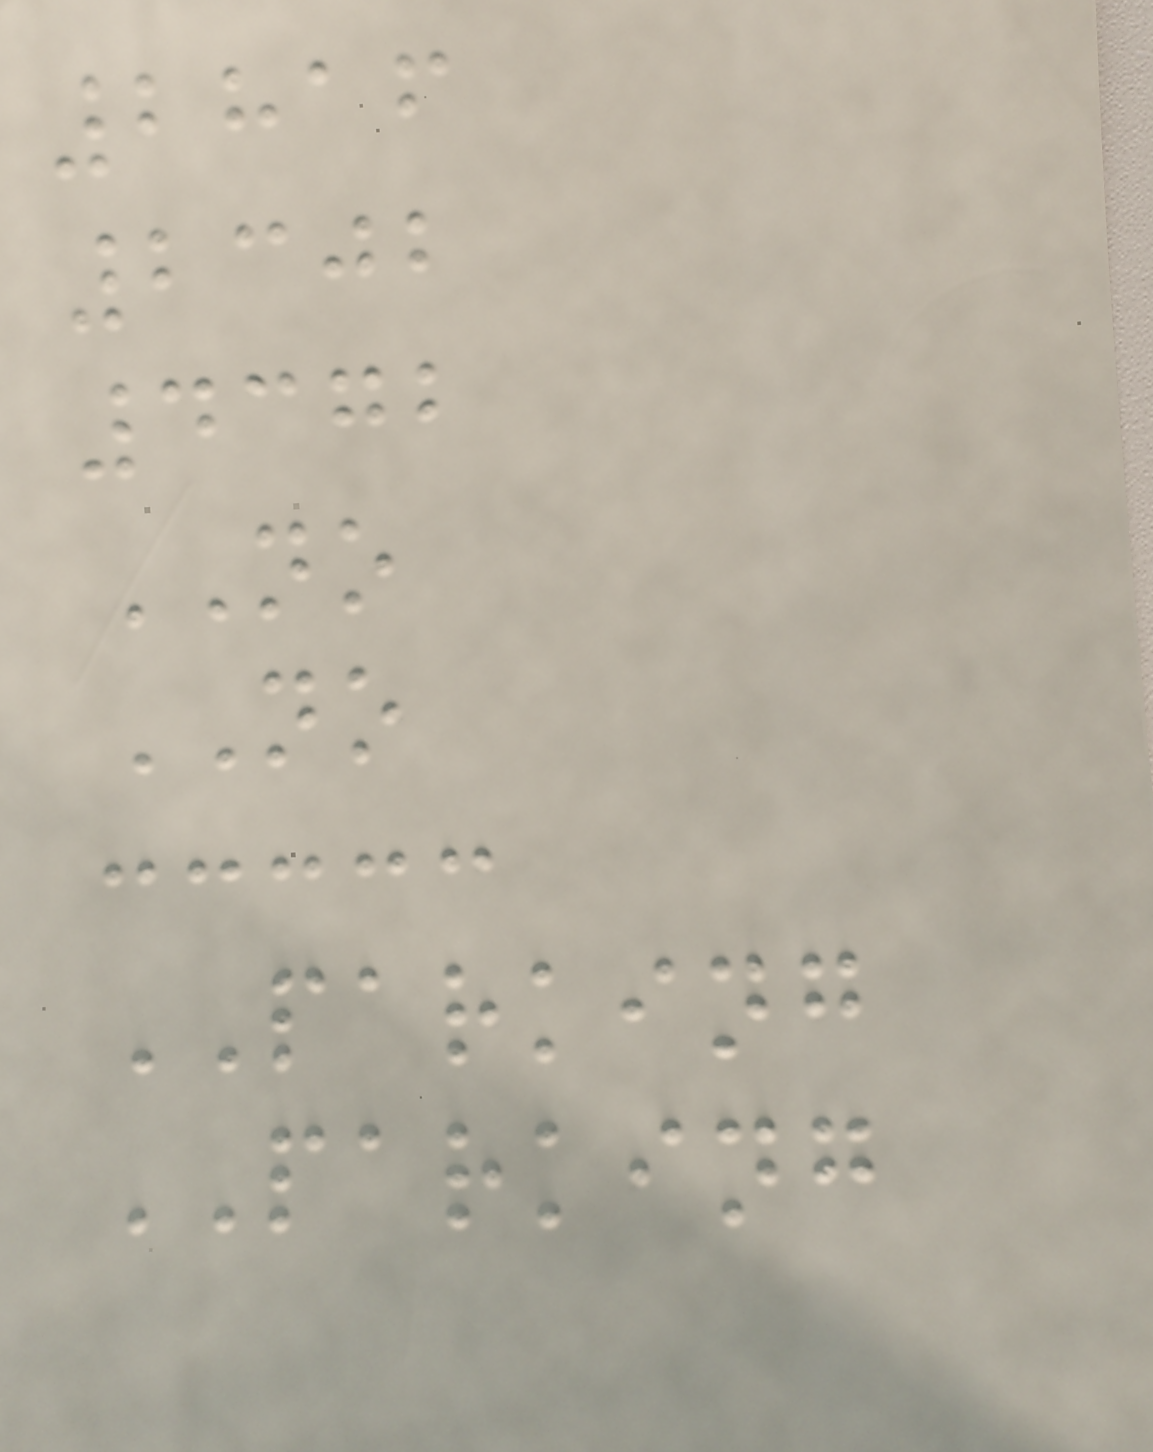2816
2302
4372
NO
NO
PARKING
PARKING
